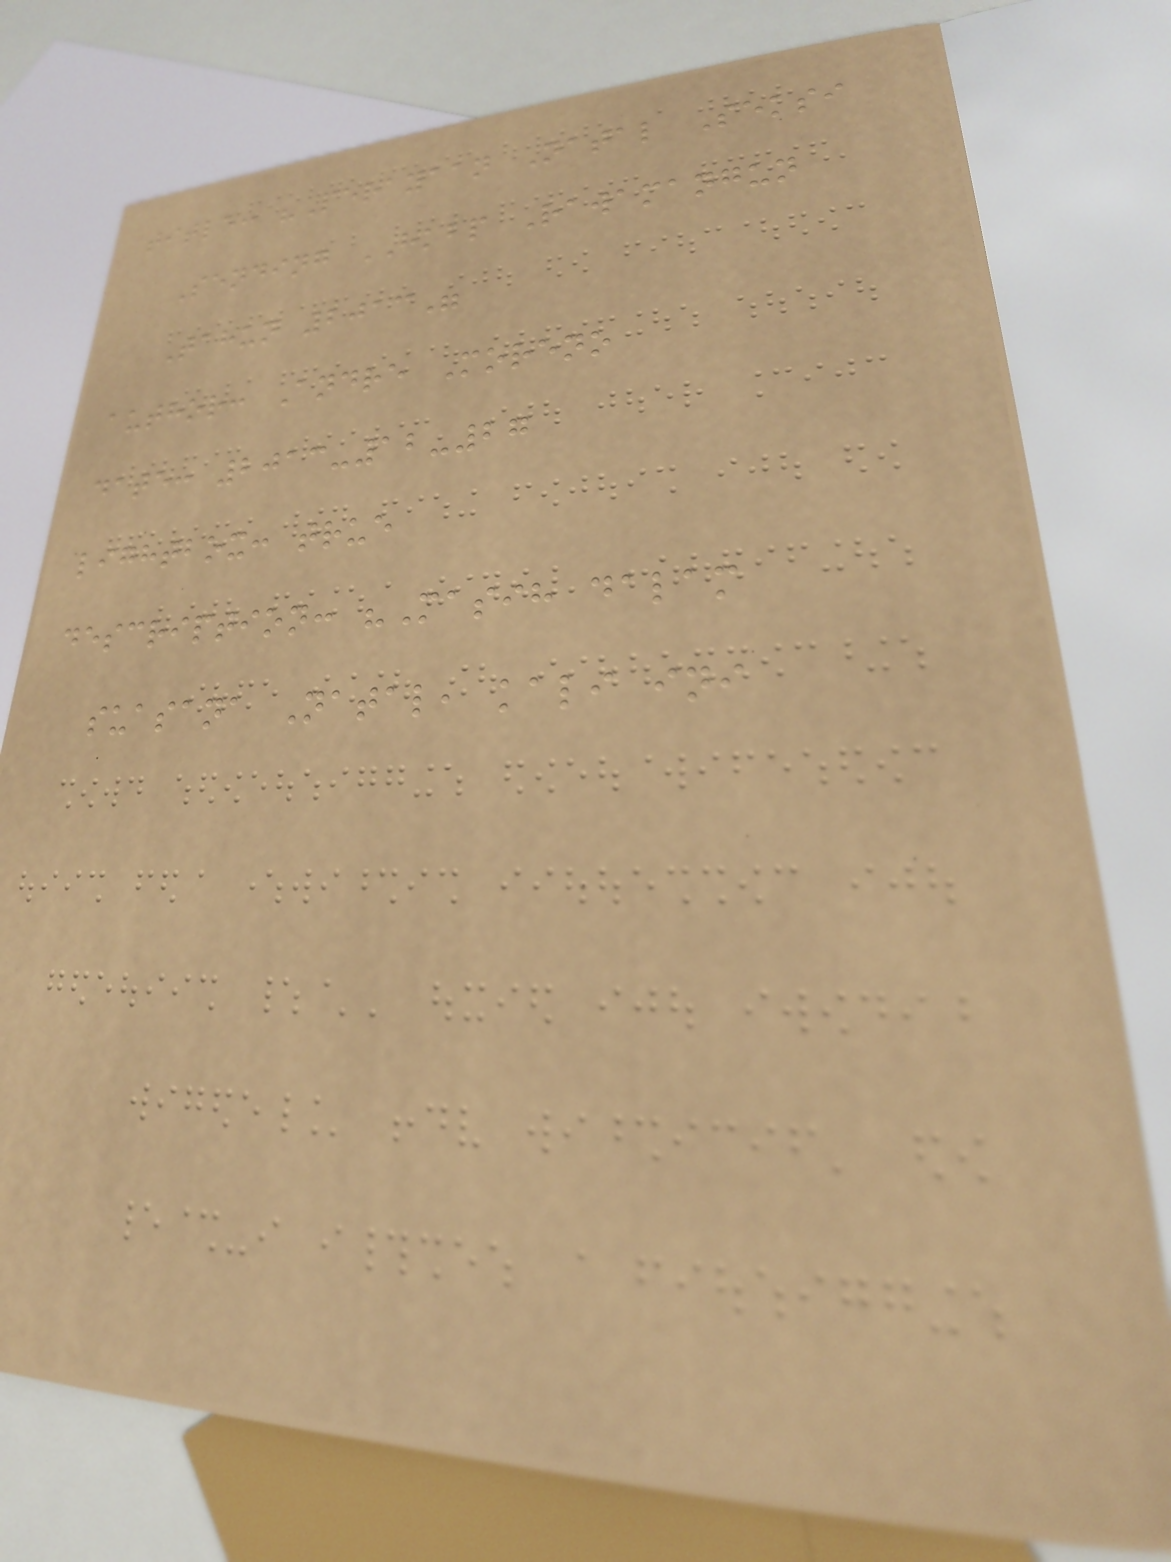title: "Perayaan Natal Seksi
Sending HKBP Rawamangun
Tahun 2013"
author: Andre Moreno
date: 2013-12-27
lightbox: true
description: "Masih dalam
suasana Natal, kali ini
